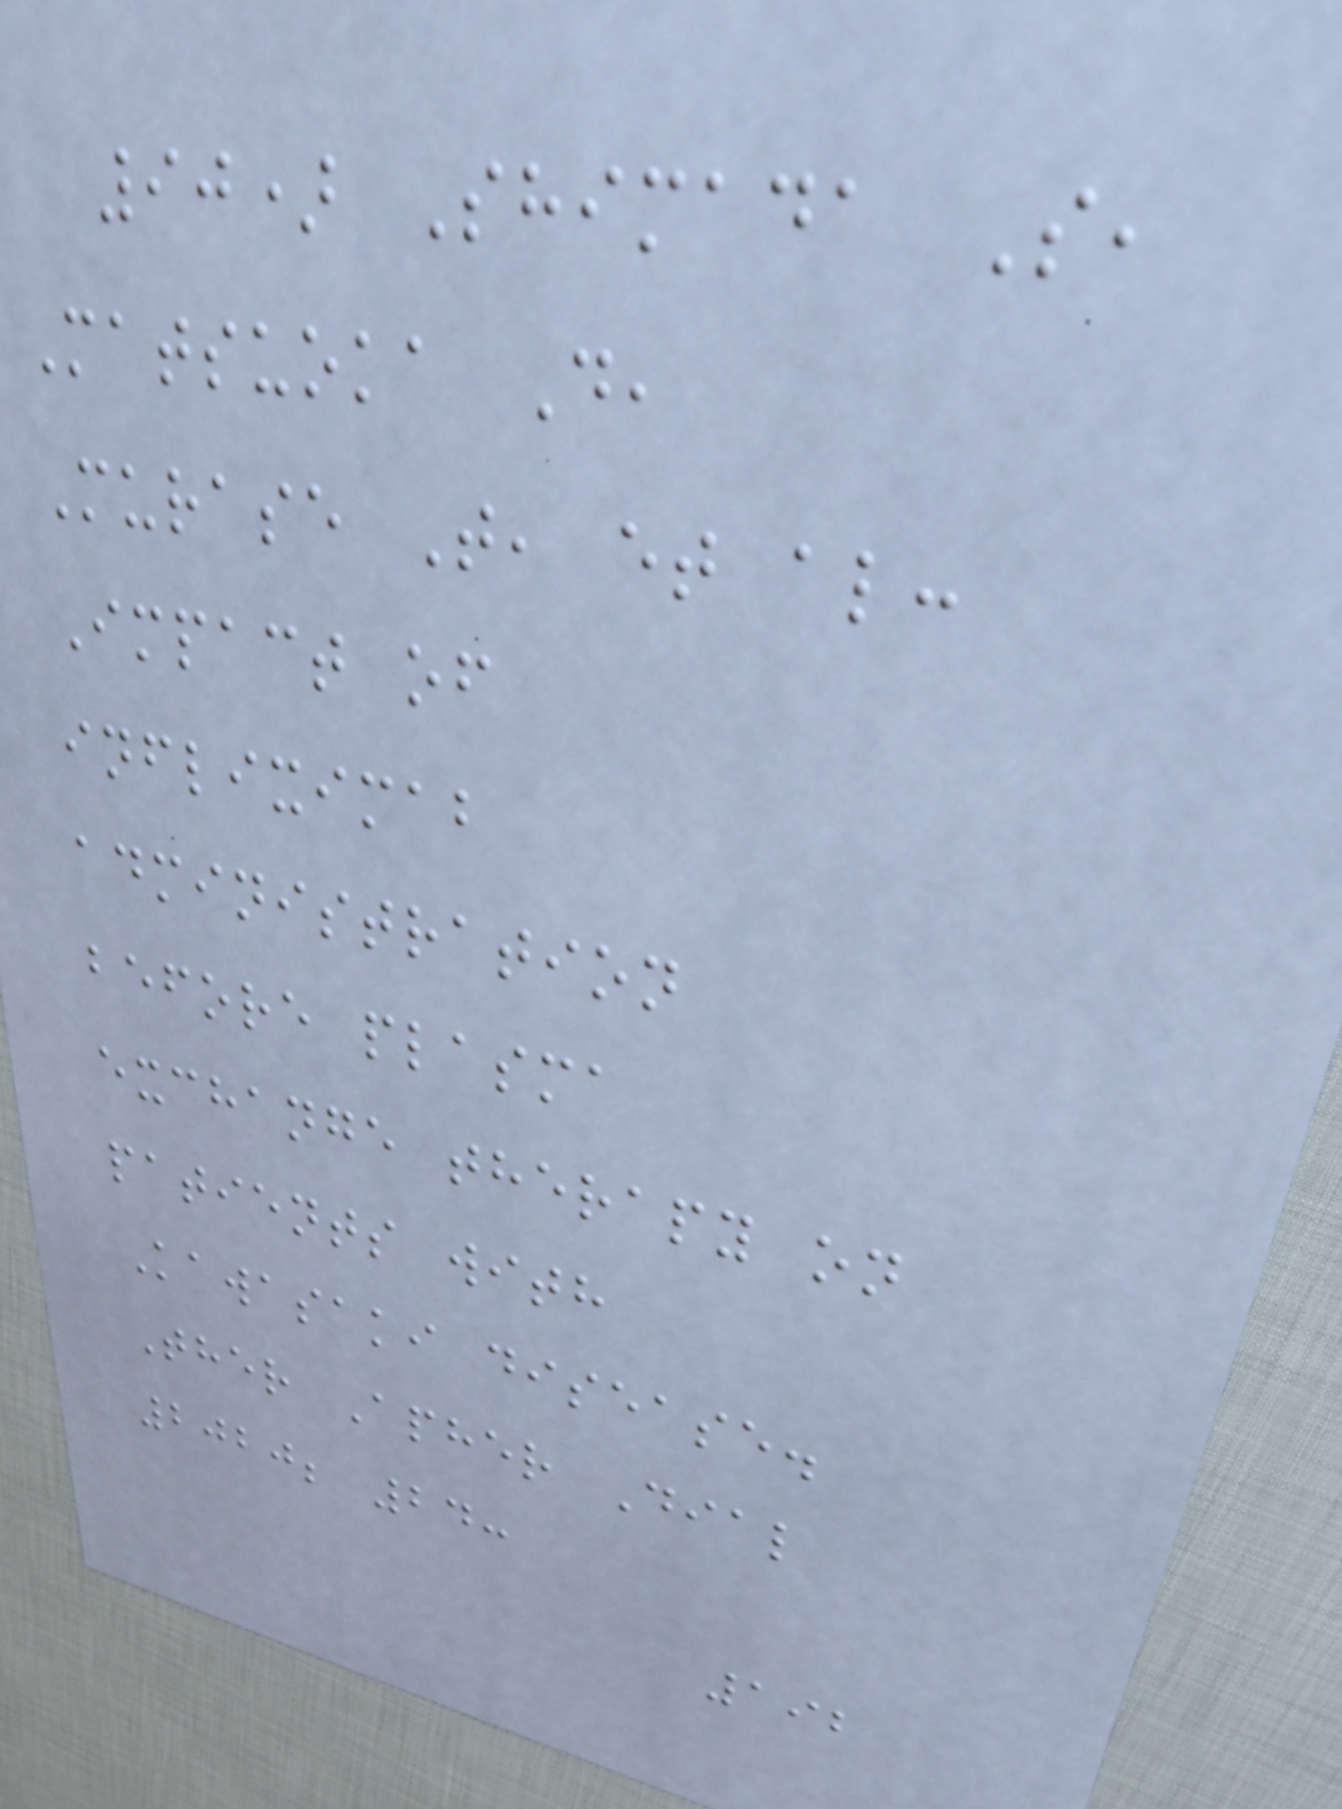90) Shimada S,
Matsuoka D,
Murase T, et al:
Impact of
infliximab
administration
before plasma
exchange therapy on
patients with
Kawasaki disease.
Ther Apher Dial
2020; 24:
192
